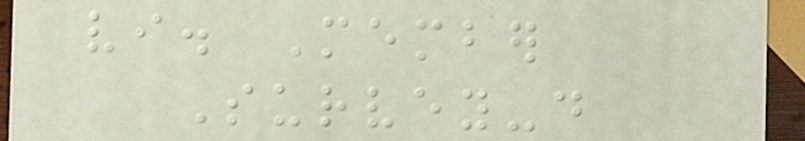vi. Member
Survey-do
